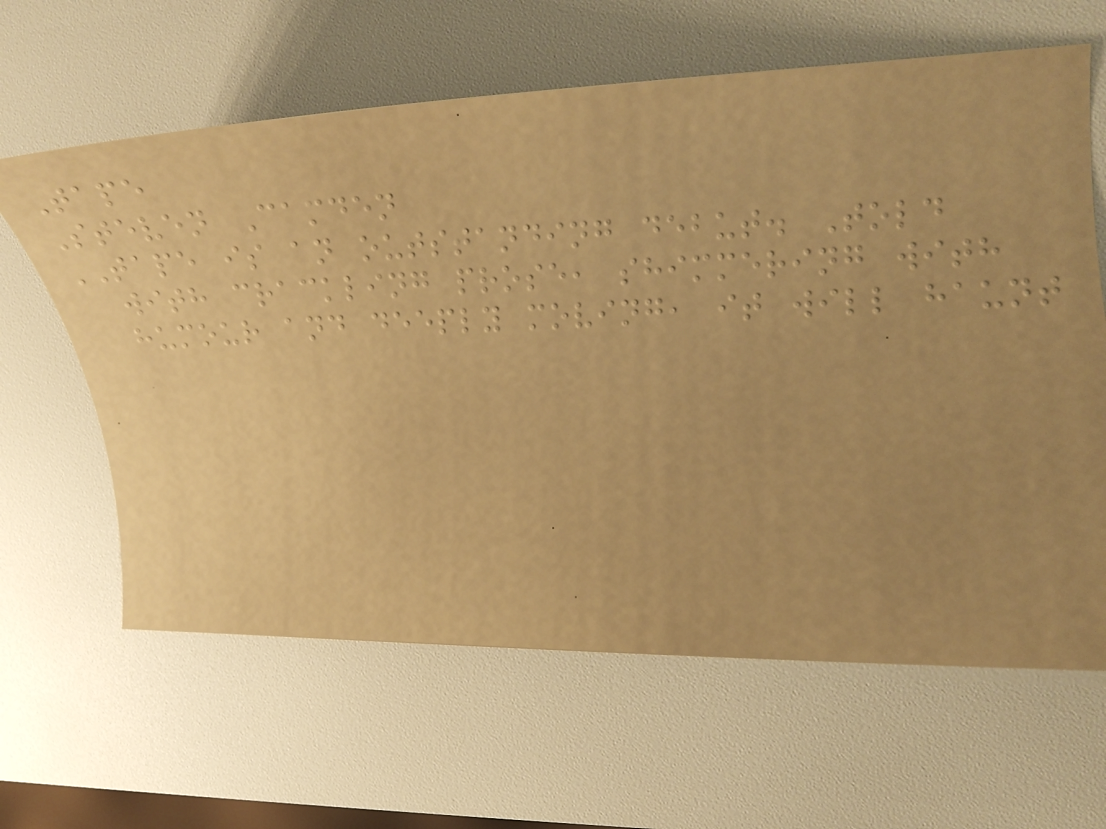Tape
Steven Camden
TAPE is an outstanding debut. Told
with crackling prose, shimmering with
humour and deeply moving, it will haunt
